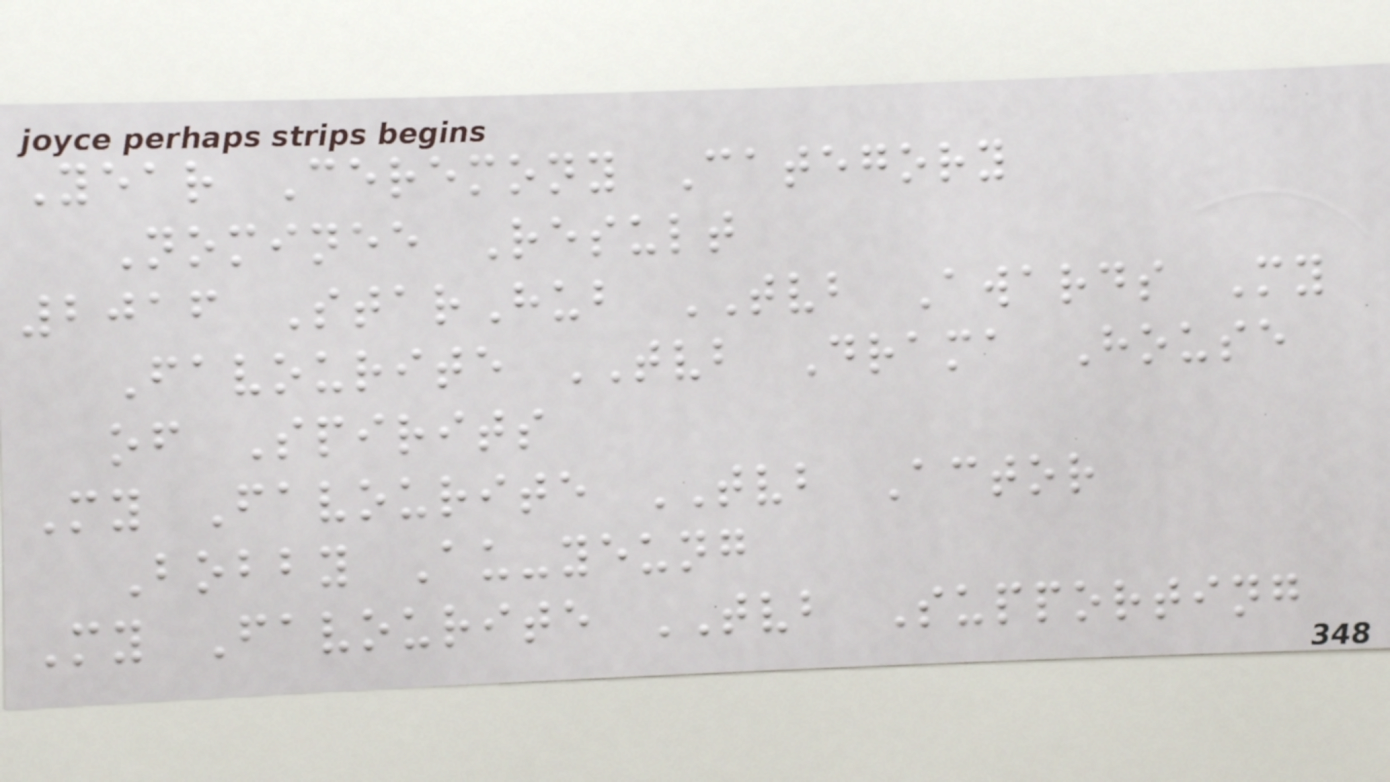Year Ceremony Category
Nominee Result
2016 StarHub TVB Awards My
Favourite TVB Drama House
of Spirits
My Favourite TVB Actor
Bobby Au-yeung
My Favourite TVB Supporting
